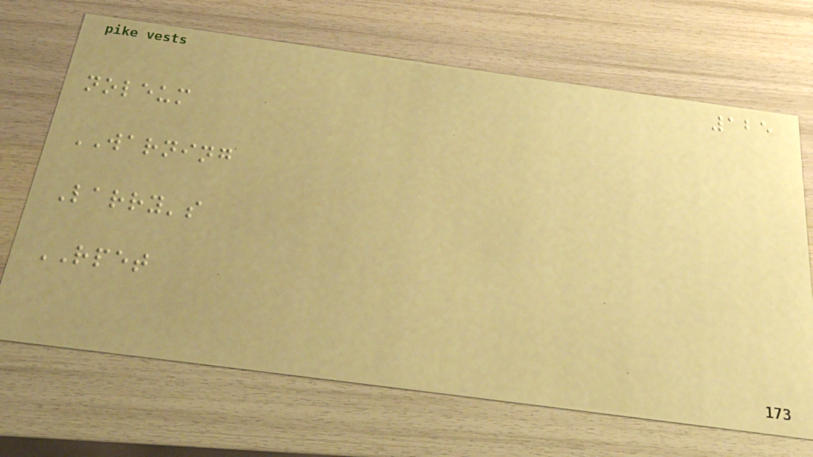125
noleum
WARNING
Larry's
RPET
